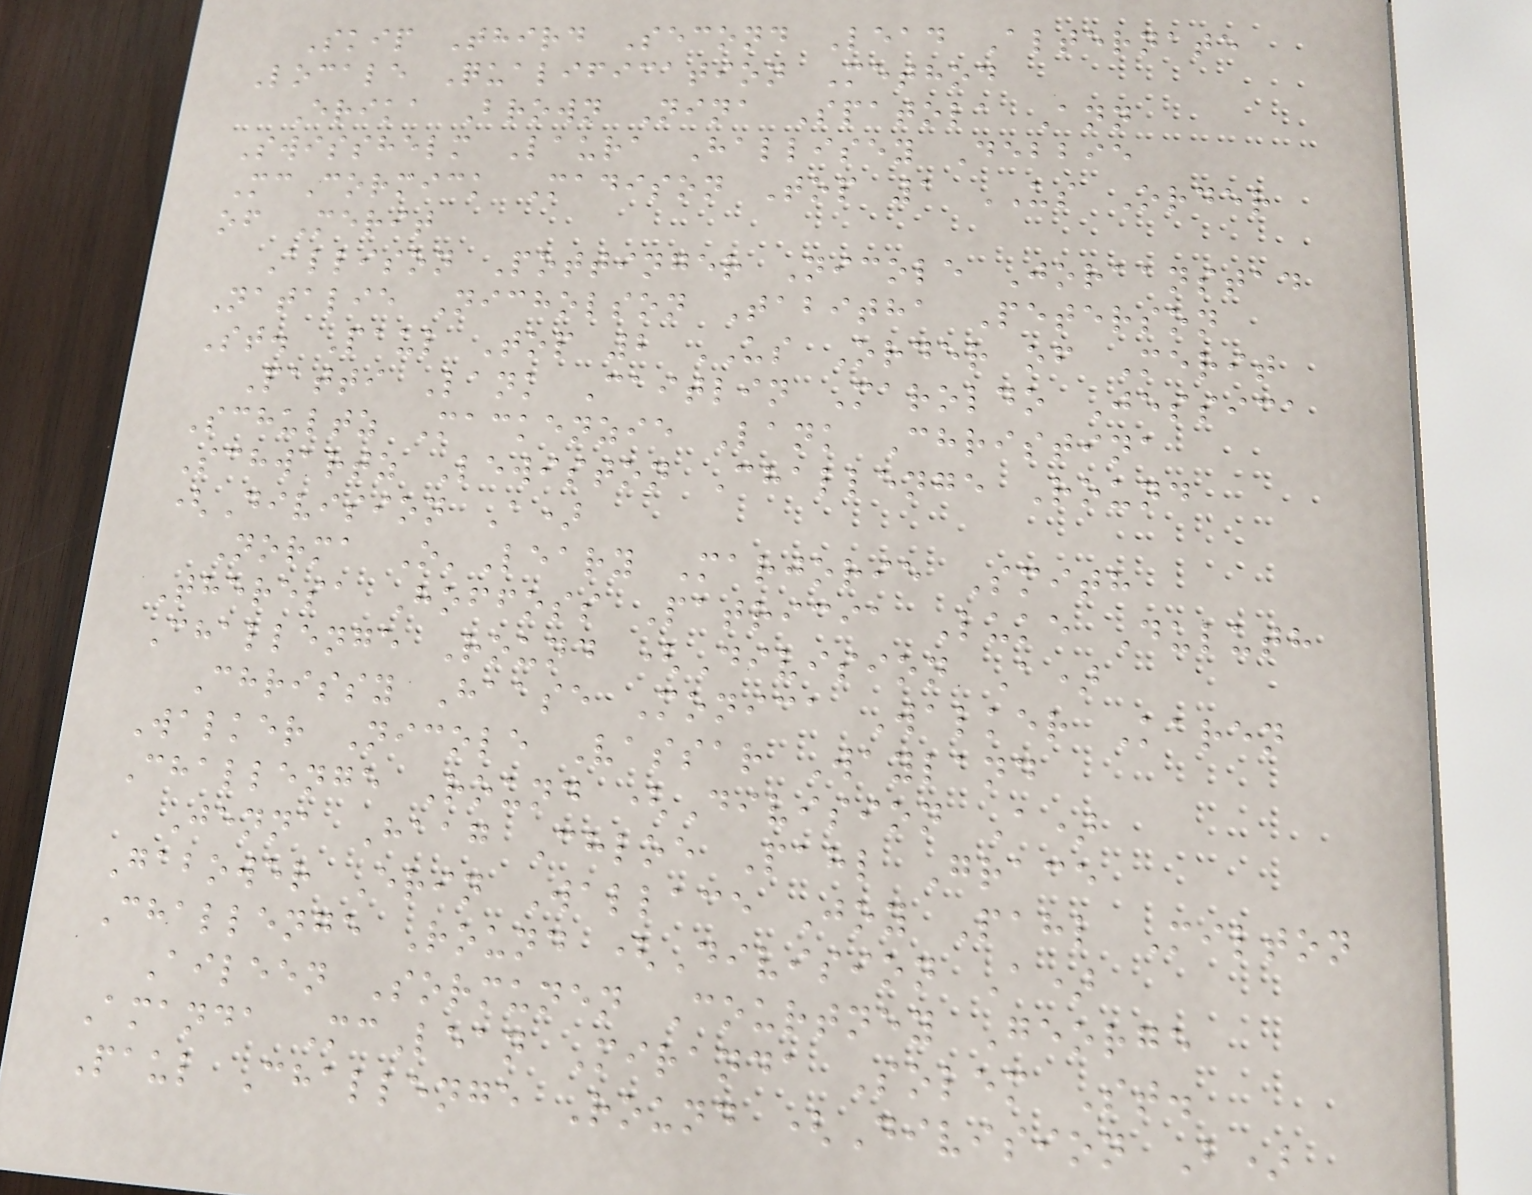Skip Third Second Lead Alternate
Locale Qualification Method
Erika Brown Nina Spatola Ann
Swisshelm Laura Hallisey Debbie
McCormick Madison Top 1 US Order
of Merit
Allison Pottinger Nicole Joraanstad
Natalie Nicholson Tabitha Peterson
St. Paul Top 2 US Order of Merit
Patti Lank Caitlin Maroldo Jessica
Schultz Mackenzie Lank Christina
Schwartz Lewiston Challenge Round
(Division A)
Norma O'Leary Marjorie Smith
Theresa Hoffoss Patricia Luke Duluth
Challenge Round (Division A)
Chrissy Haase Monica Walker Karen
Walker Nicole Vassar Wayland
Challenge Round (Division A)
Jenna Haag Chloe Pahl Grace
Gabower Erin Wallace Joy Pahl Milton
Challenge Round (Division A)
Aileen Sormunen Courtney George
Amanda McLean Miranda Solem St.
Paul Challenge Round (Division B)
